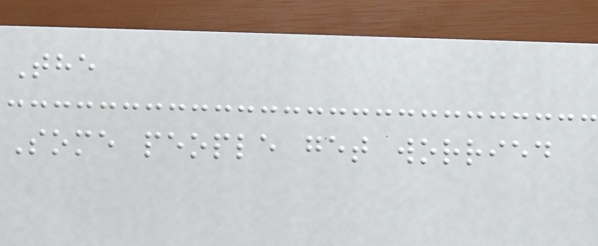The
Some people get worried
